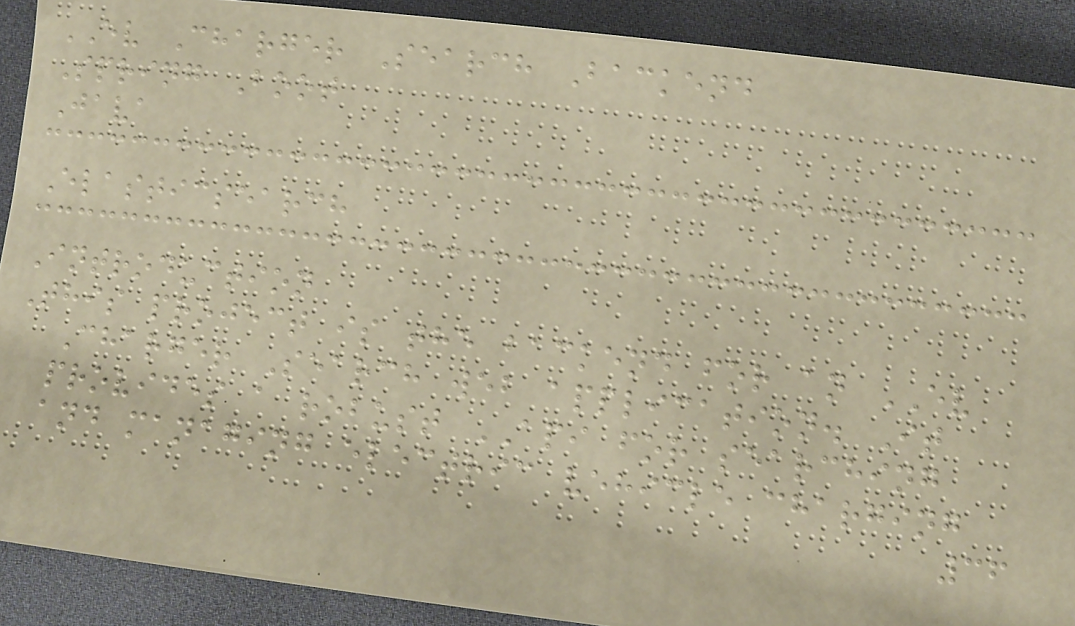EV Charger Search Backend
Spring Boot
Java
Elasticsearch
Introduction
This project is the backend for an EV
Charger Search web application. It
provides a robust API for searching
and managing electric vehicle charging
36
